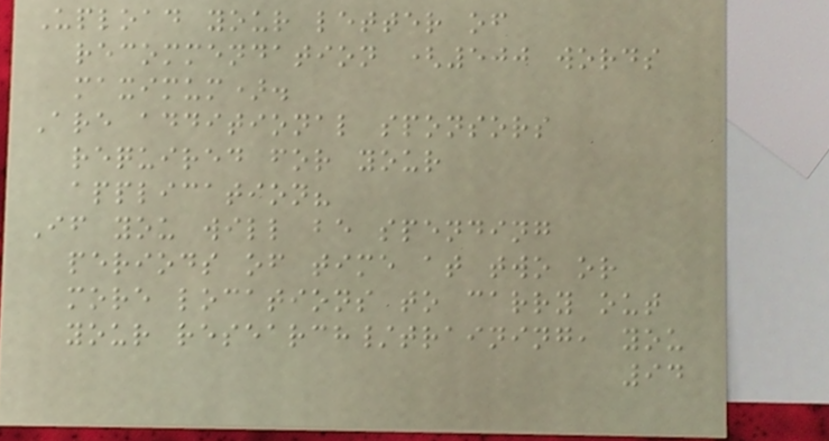Upload your letter of
recommendation (500 words
maximum).
Are additional sponsors
required for your
application?
If you will be spending
periods of time at two or
more locations to carry out
your research/training, you
94
